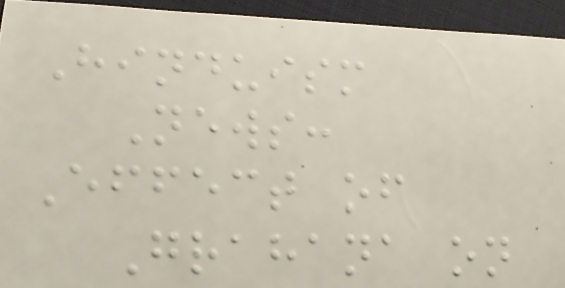Hinduism
News:
Effect of
Grahana on
